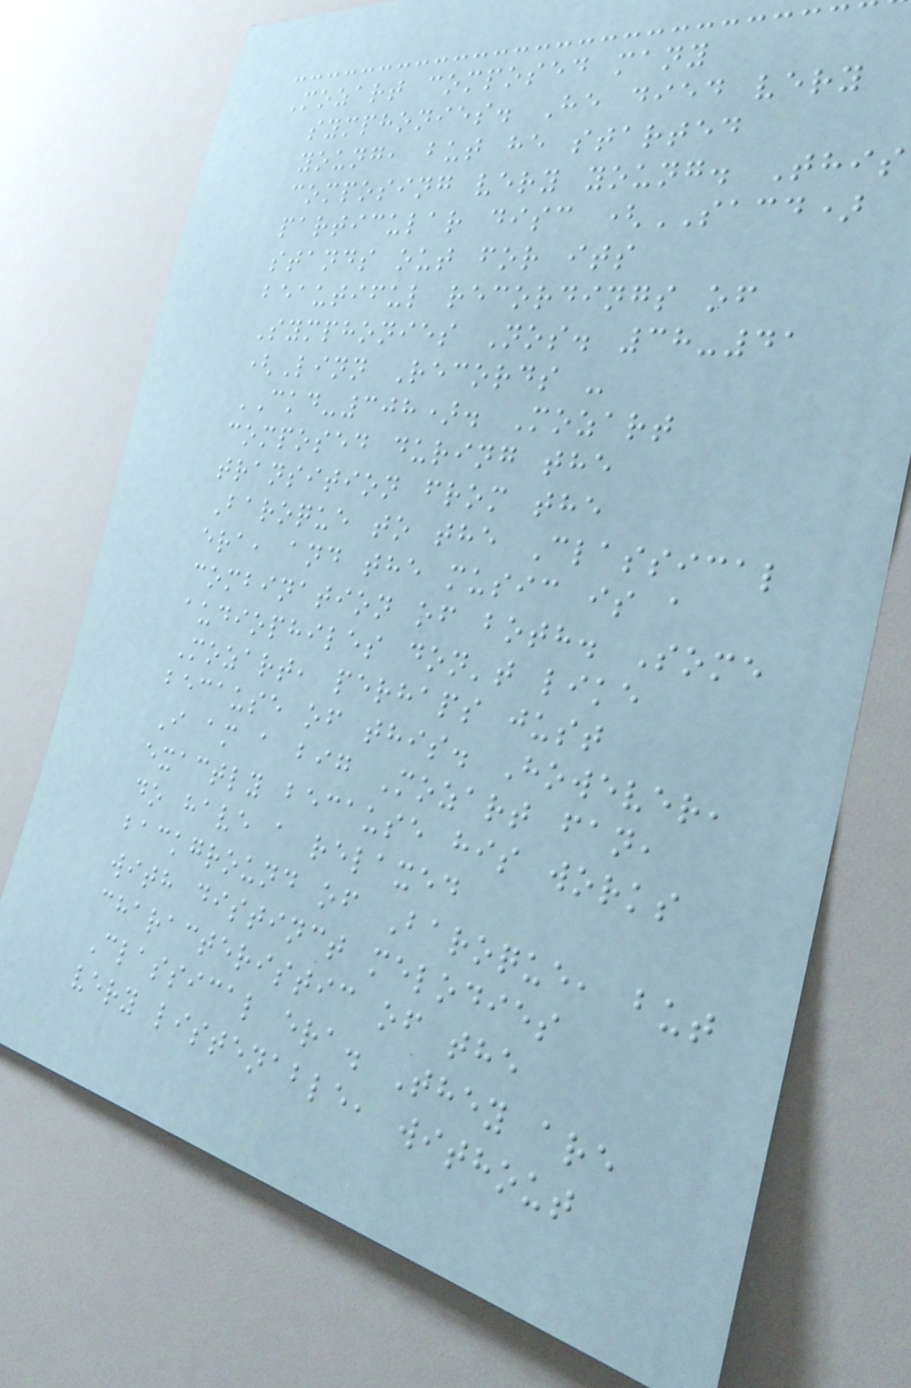Mozart composed many
symphonies. He died very
young, but he started
composing very young. This
particular disc (SACD)
stands out for its
beautiful recordings of
Symphonies Nos. 38-41
(Linn Records -
CKD-308). Mozart
composed during the
transition from the
Baroque to the Classical
era, and the music is a
combination of both. Some
audiophiles don't like
Mozart, perhaps just
because of this. However,
I am a big Mozart fan,
exactly because his works
do have a relaxed
background of Baroque, but
with distinct melodies
characteristic of the
Classical era. They are
very listenable, without
